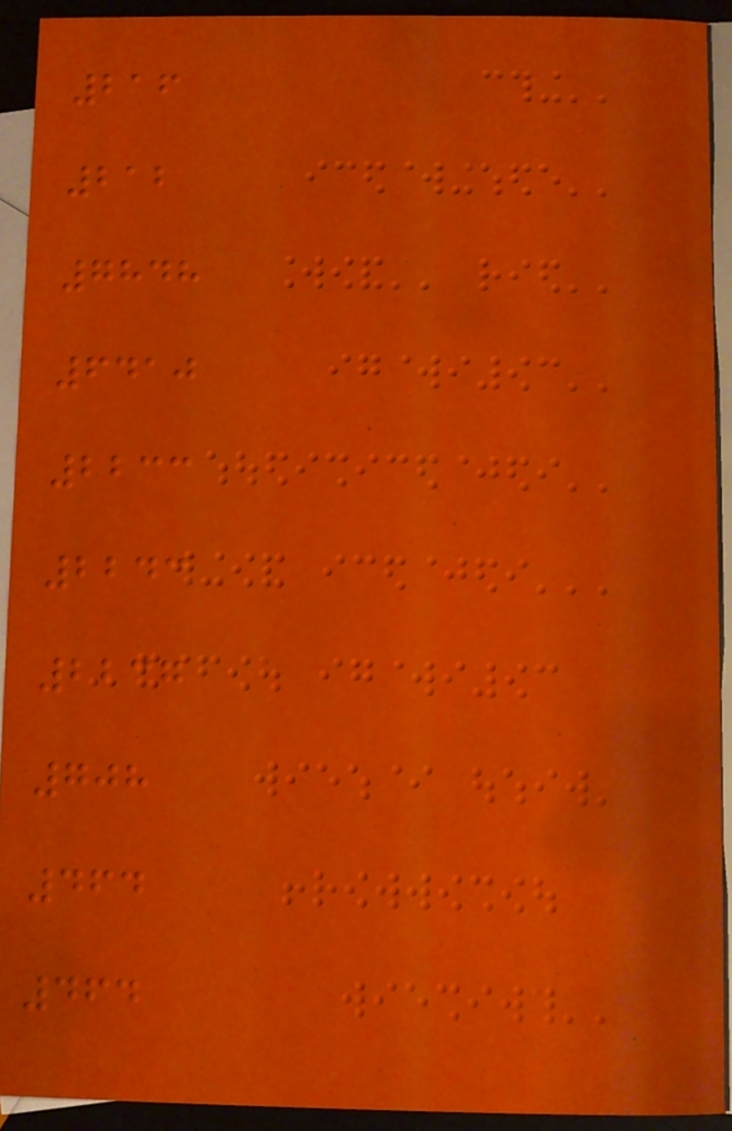216
212
7848
6410
2233
2243
2237
708
464
464
